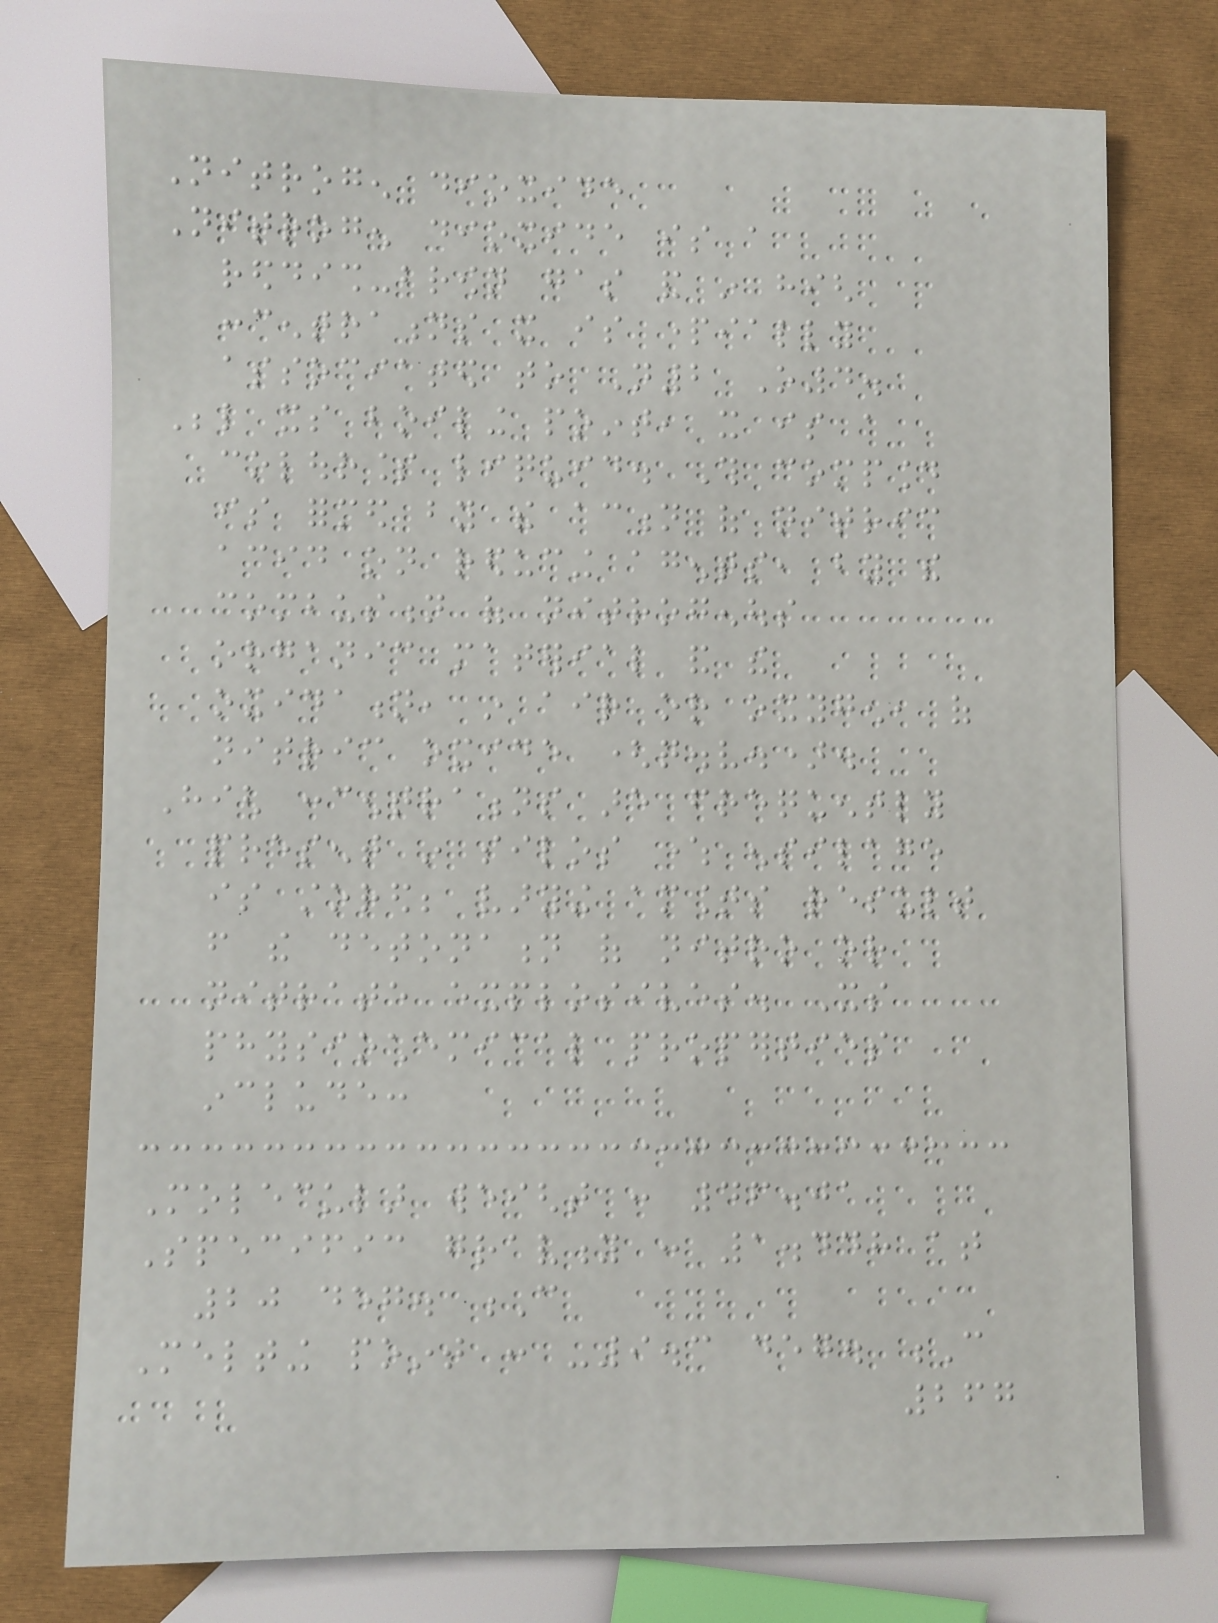Nitrogen dioxide
Nitrogen dioxide is a
reddish-brown gas and in high
concentrations it is partially
associated to N2 O4.
Below its boiling point, it is a
colourless liquid. This compound
is formed by the action of nitric
acid on reducing agents, by the
combustion of nitrogenous
organic material and the
oxidation, in air or oxygen, of
nitric oxide (q.v.).
High concentrations are frequently
present in silos where ensilage
is stored; varying amounts result
from the detonation of nitro or
nitrate explosives. Its
physiochemical properties
include:
Molecular weight : 46.01
Specific gravity : 1.448 at
20 deg. C
Melting point : -9.3 deg. C
267
